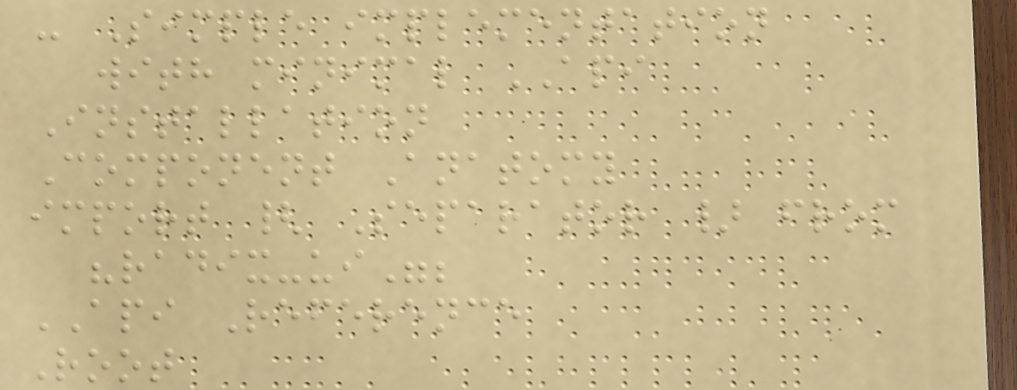- Simple implementation
with minimal API
Installation
Component Anatomy
import { Separator } from
"radix-ui";
API Reference
Root
